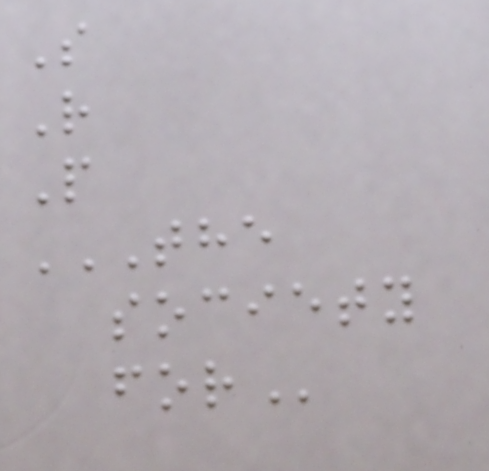S
R
P
THE
SOCIETY
FOR
